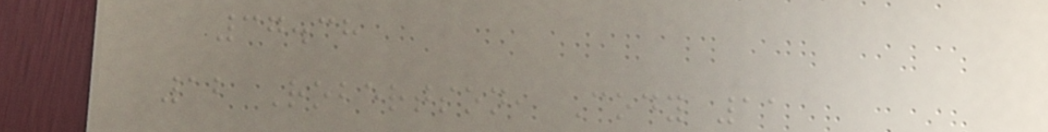37.38
12 Robertson, Cody 11
